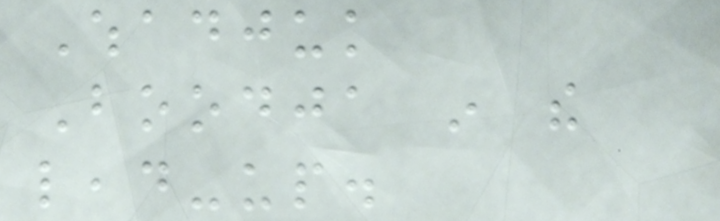Whadjuk
Boodja in the
lead-up.
